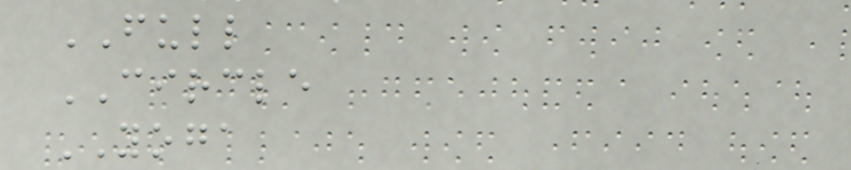FULL
CIRCLE
YOGA
